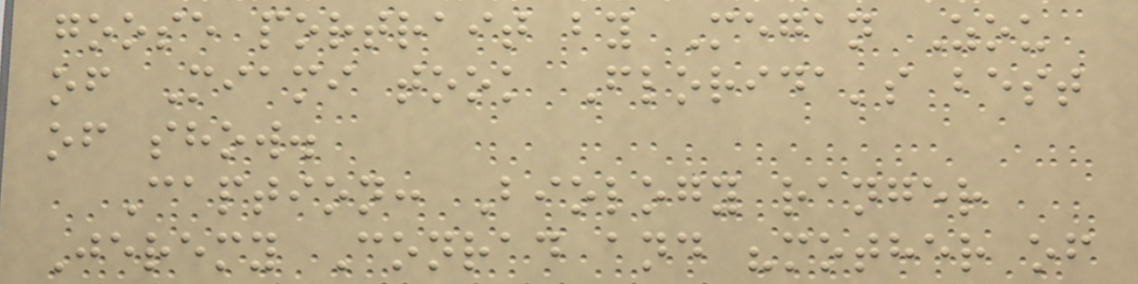goose portrait by Megan Zou
of Miami took Florida's best
of show.
Caption: Biology ranger
Jeremy Conrad and "mother of
